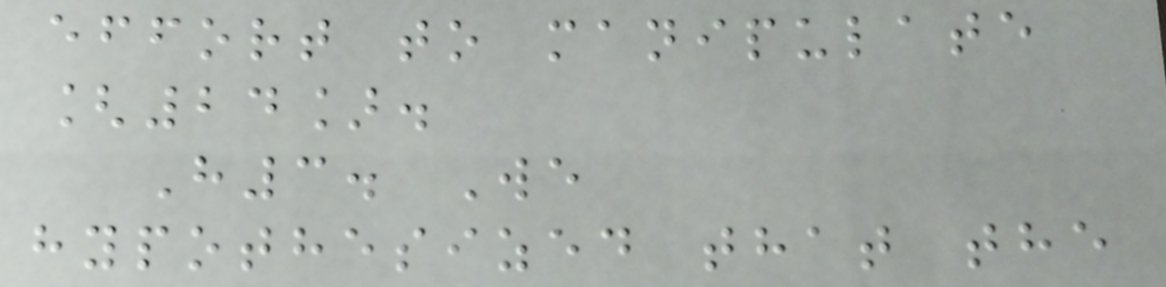effort to manipulate
[24].
H3. We
hypothesized that the
